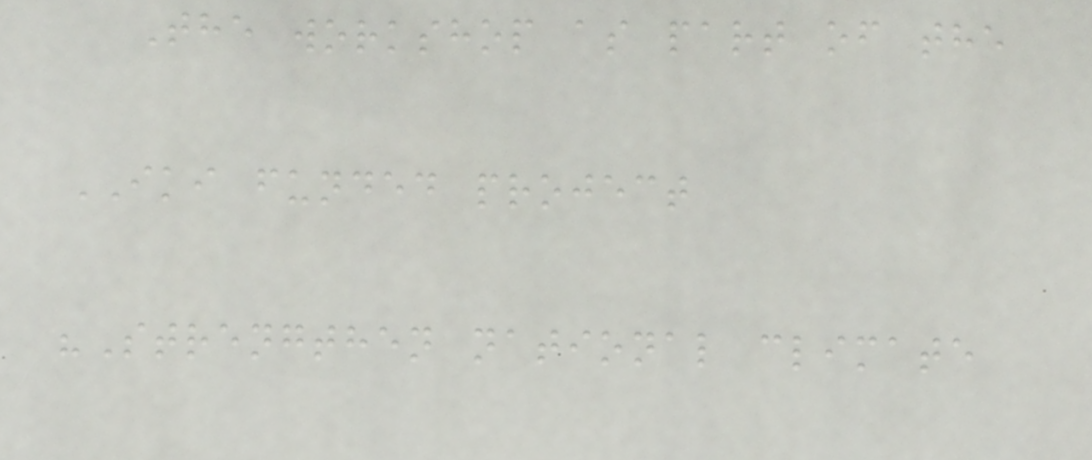The workshop as part of the
IKI funded project
"Strengthen national climate
